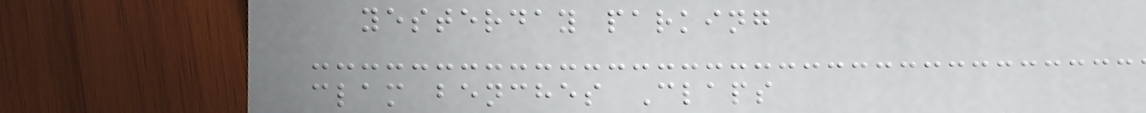yesterday parking
clam benches Claps
